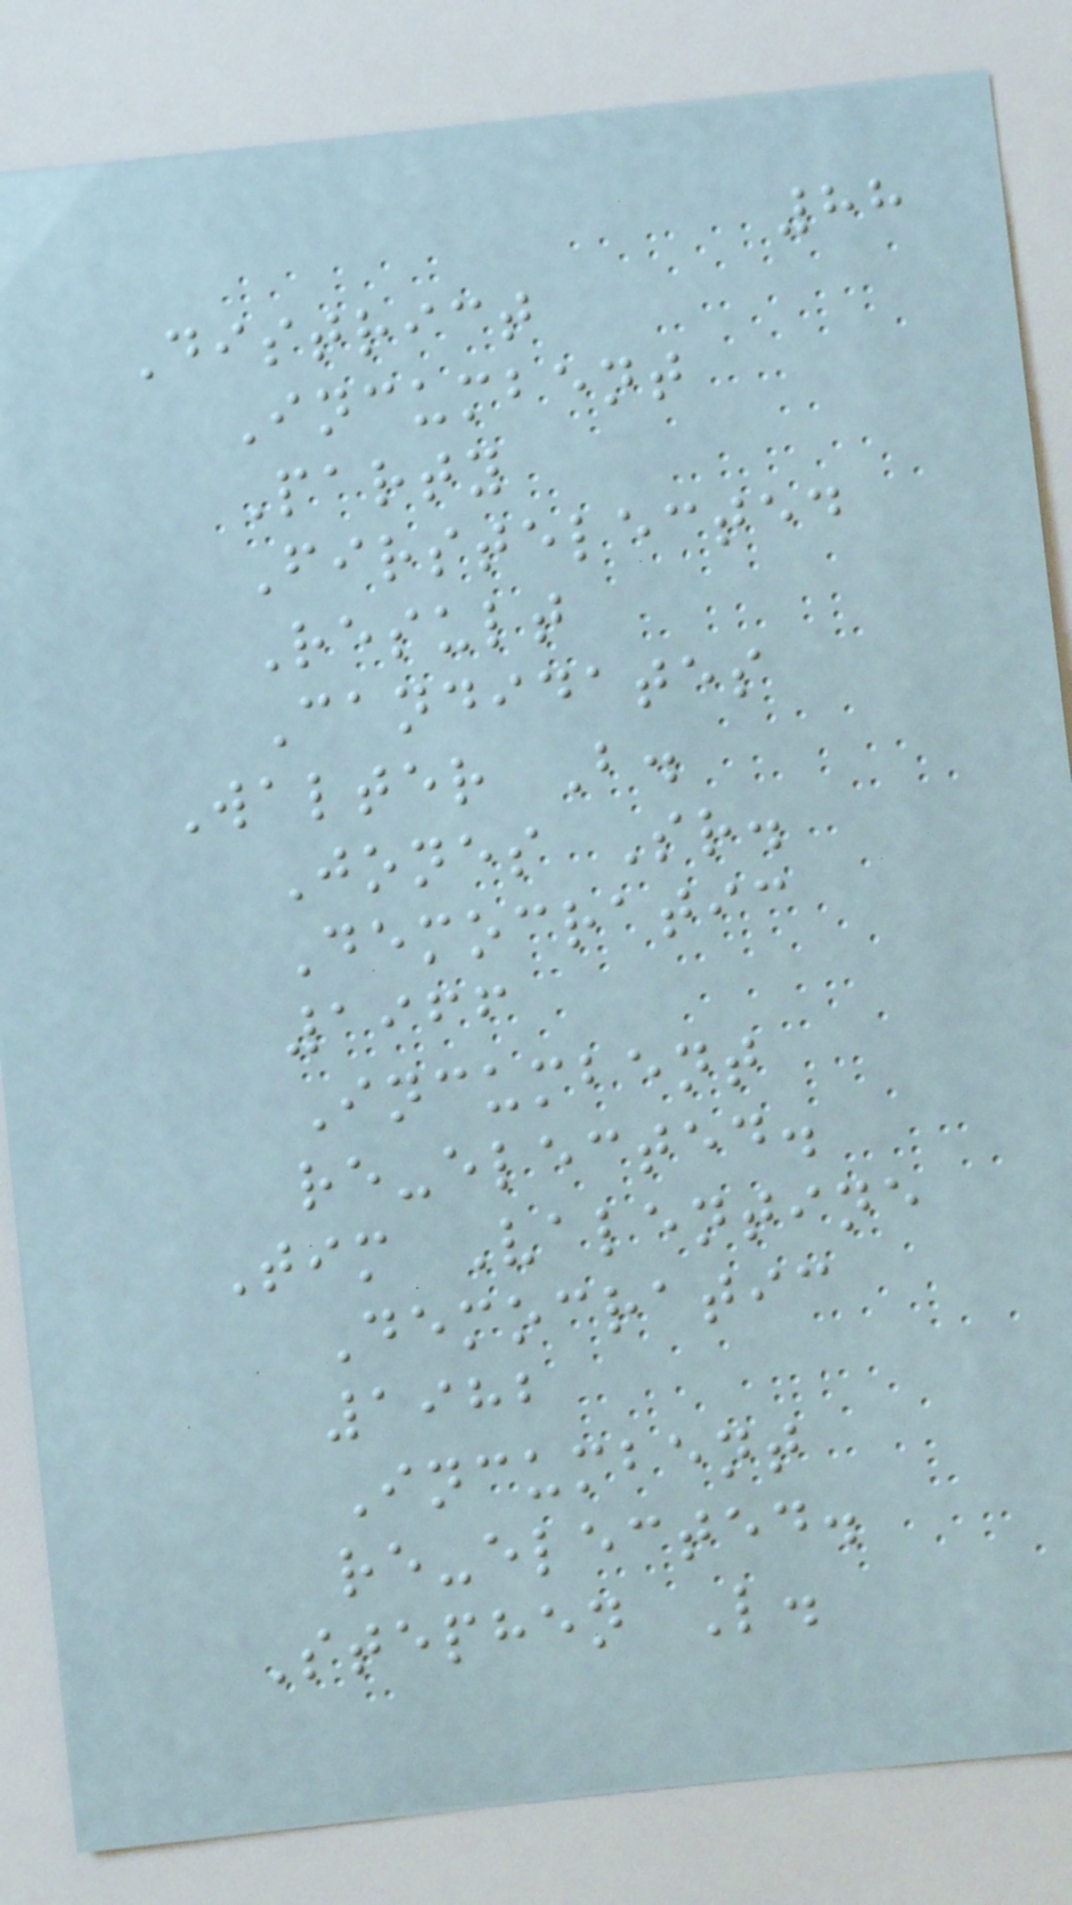88
District
Incumbent
Party
Firstelected
Result
Candidates
Walter B.
Jones Sr.
Democratic
1966
Incumbent
re-elected.
Tim Valentine
Democratic
1982
Incumbent
re-elected.
Stephen L.
